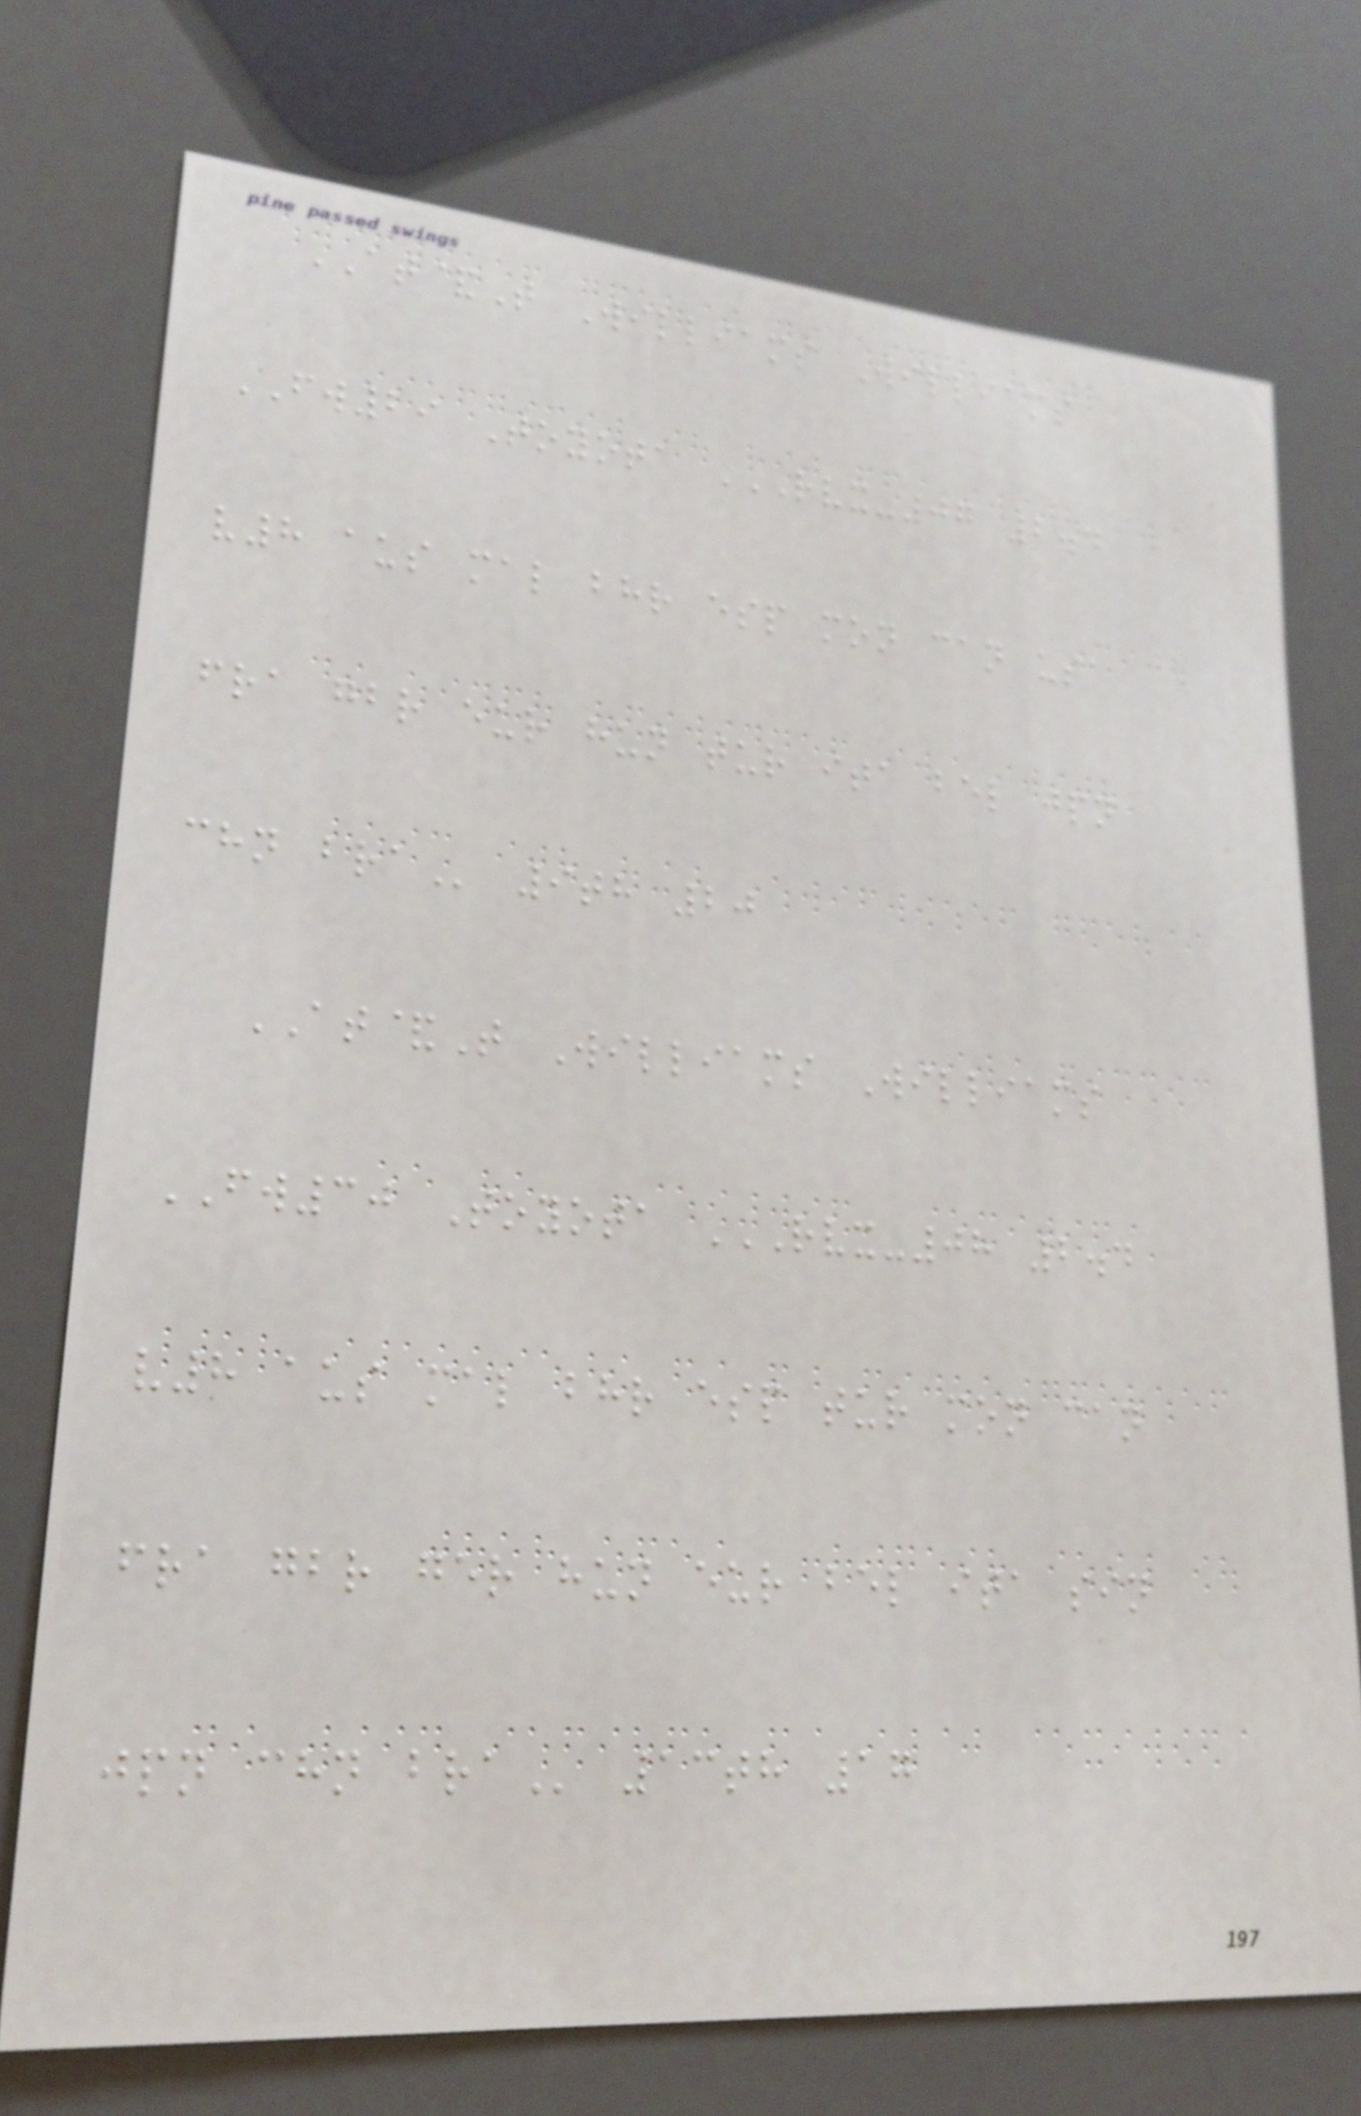AT&T Williams Williams
FW29 Toyota RVX-07 2.4
V8 AUS MAL BHR ESP MON CAN USA
FRA GBR EUR HUN TUR ITA BEL JPN
CHN BRA 9th 20
AT&T Williams Williams
FW30 Toyota RVX-08 2.4
V8 AUS MAL BHR ESP TUR MON CAN
FRA GBR GER HUN EUR BEL ITA SIN
JPN CHN BRA 13th 17
